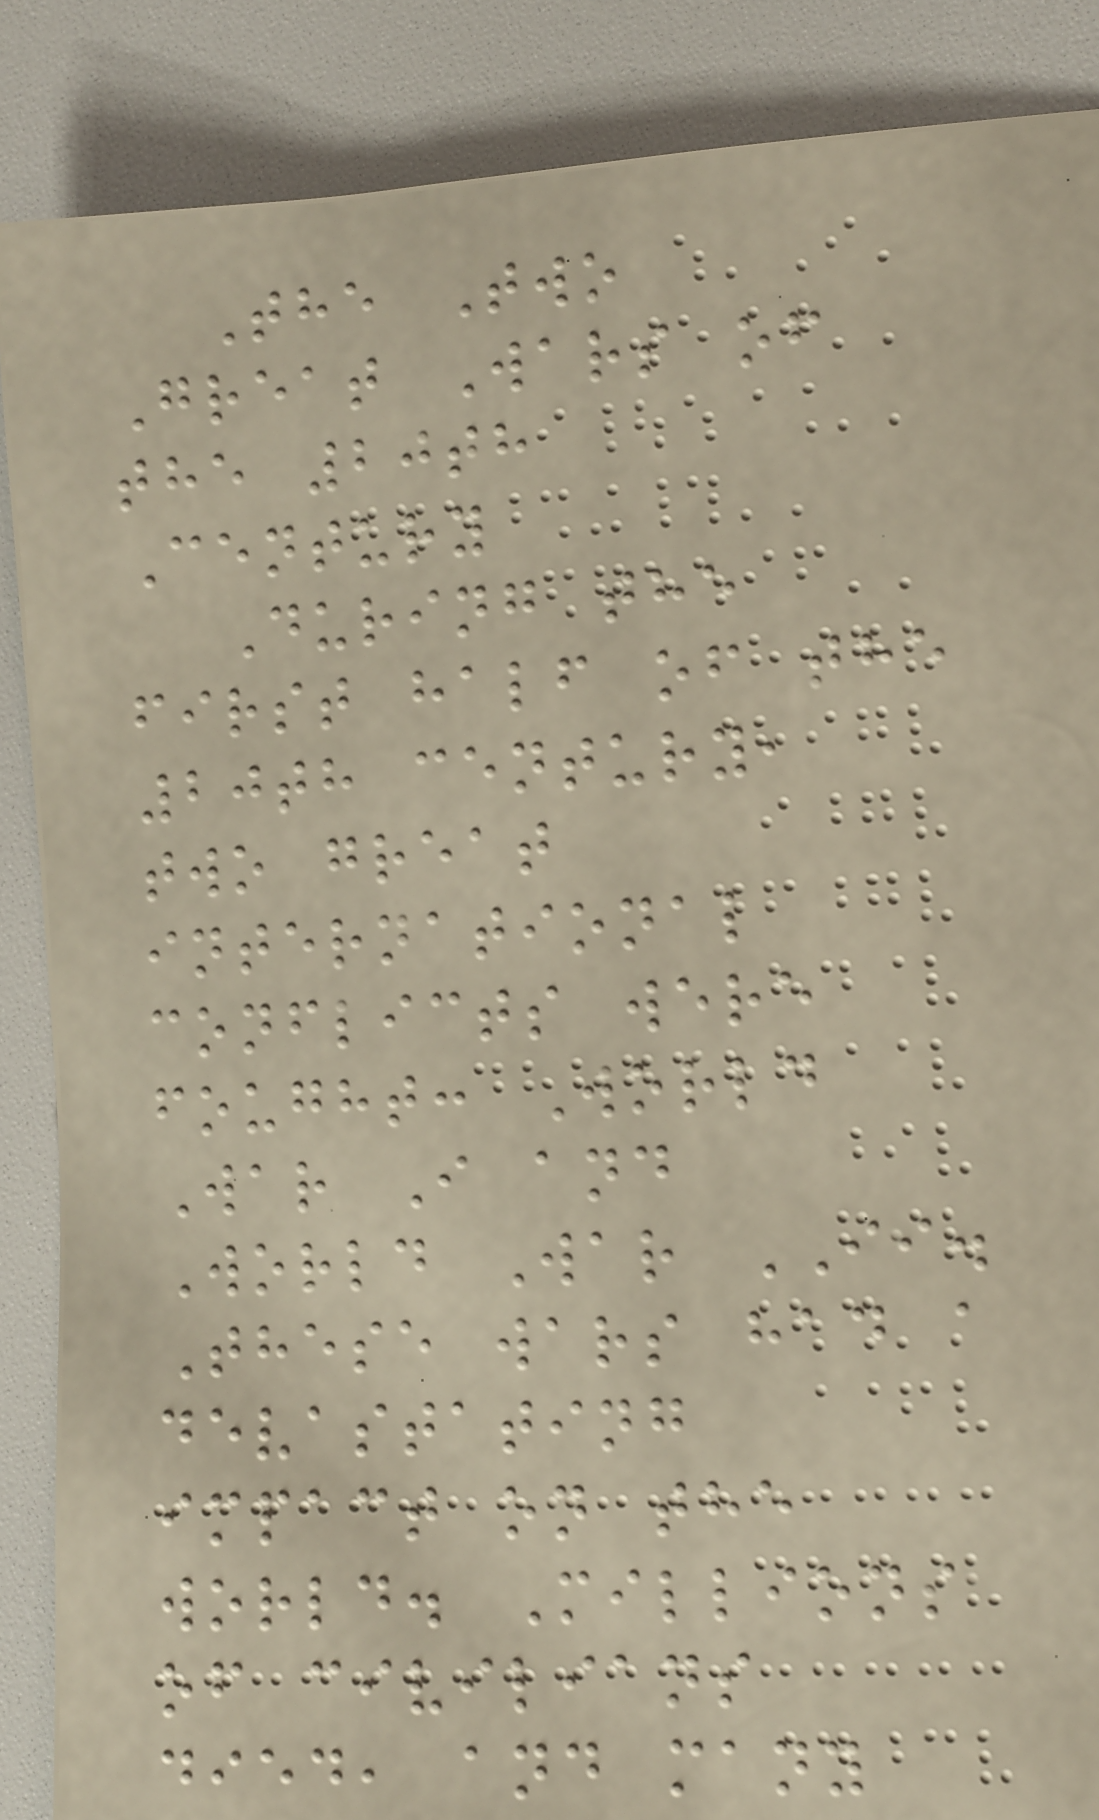The Two
Great Wars of
the 20th
Century
During the
first half of the
20th century,
two great
international
conflicts were
fought: World
War I and
World War II.
These wars had a
devastating
impact on the
world. Millions
of civilians
died, and many
